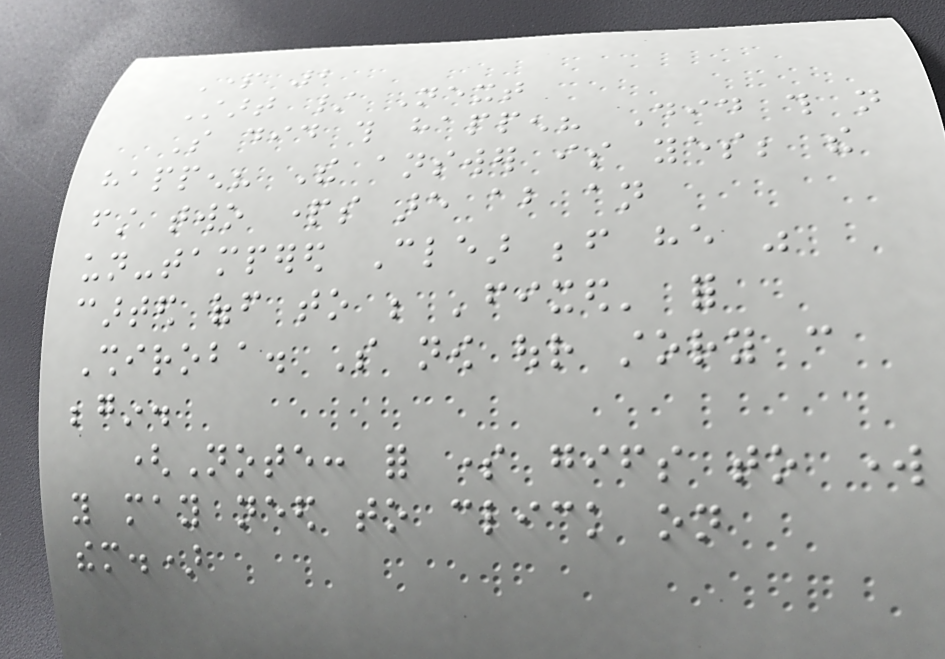Part 2
Start / Next
So did this happen? Did this not
happen? The answer is yes; the
first two parts are about an
un-tampered Clear before he was
carted off to be 'fixed' for
Shiroba. So now our story can
begin.
(Note: for some gifs to work
you may need to click on
them.)
